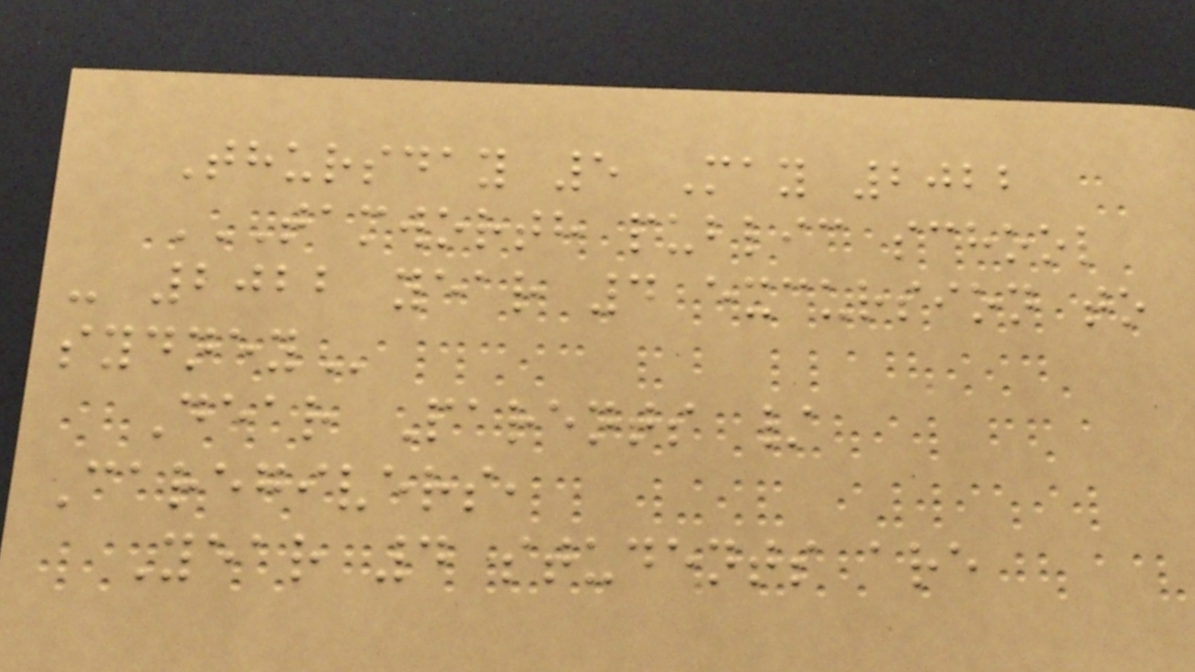Thursday 5 May 2022
TAMWORTH PUBLIC SCHOOL
- 2022 YEAR 4 EXCURSION TO
SYDNEY
Dear Parents /
Caregivers,
Year 4 students are
